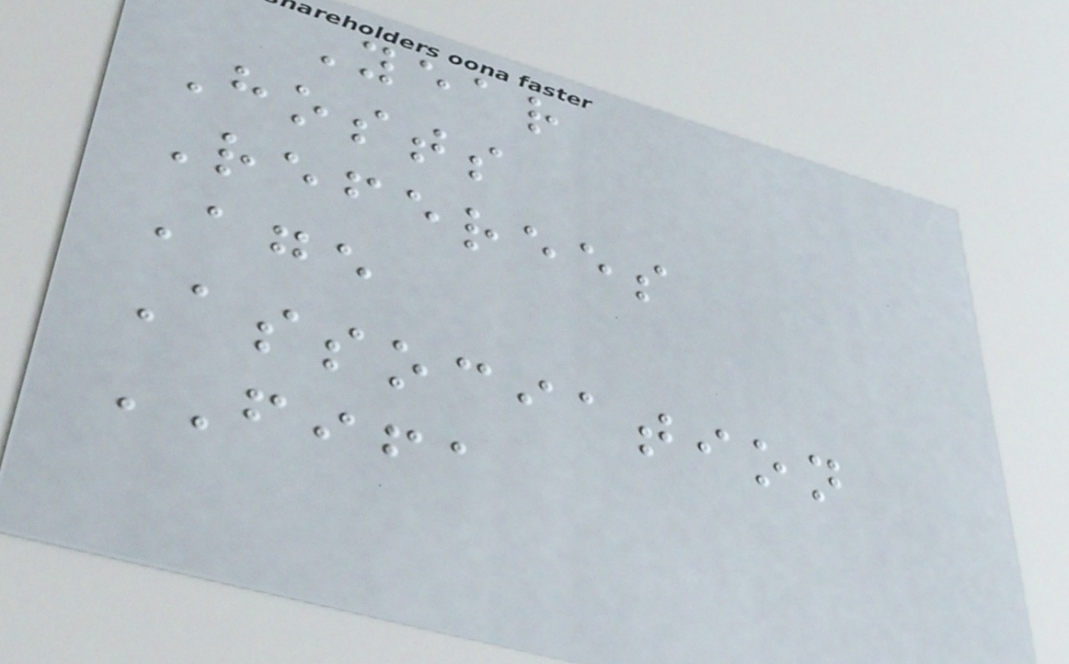Year
Hosts
Referees
Age
Association
FIFA
